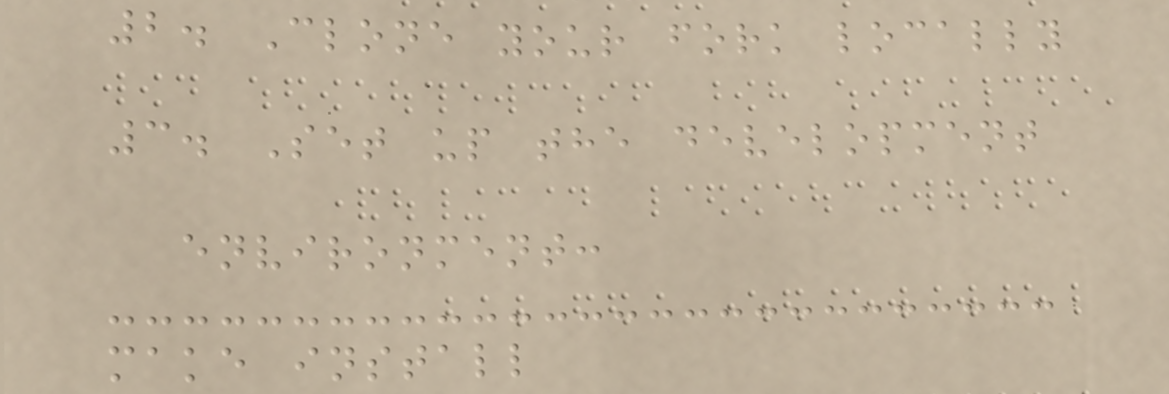2. Clone your fork locally
3. Set up the development
environment:
make install
